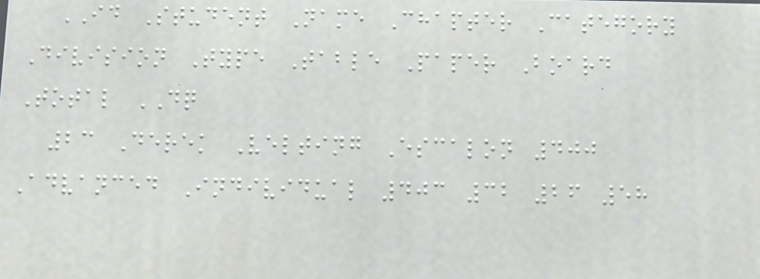ID Student Name Chapter Category
Division Type Table Paper Board
Total DQ
23 Derek Velting Escalon 400
Advanced Individual 403 32 26 58
